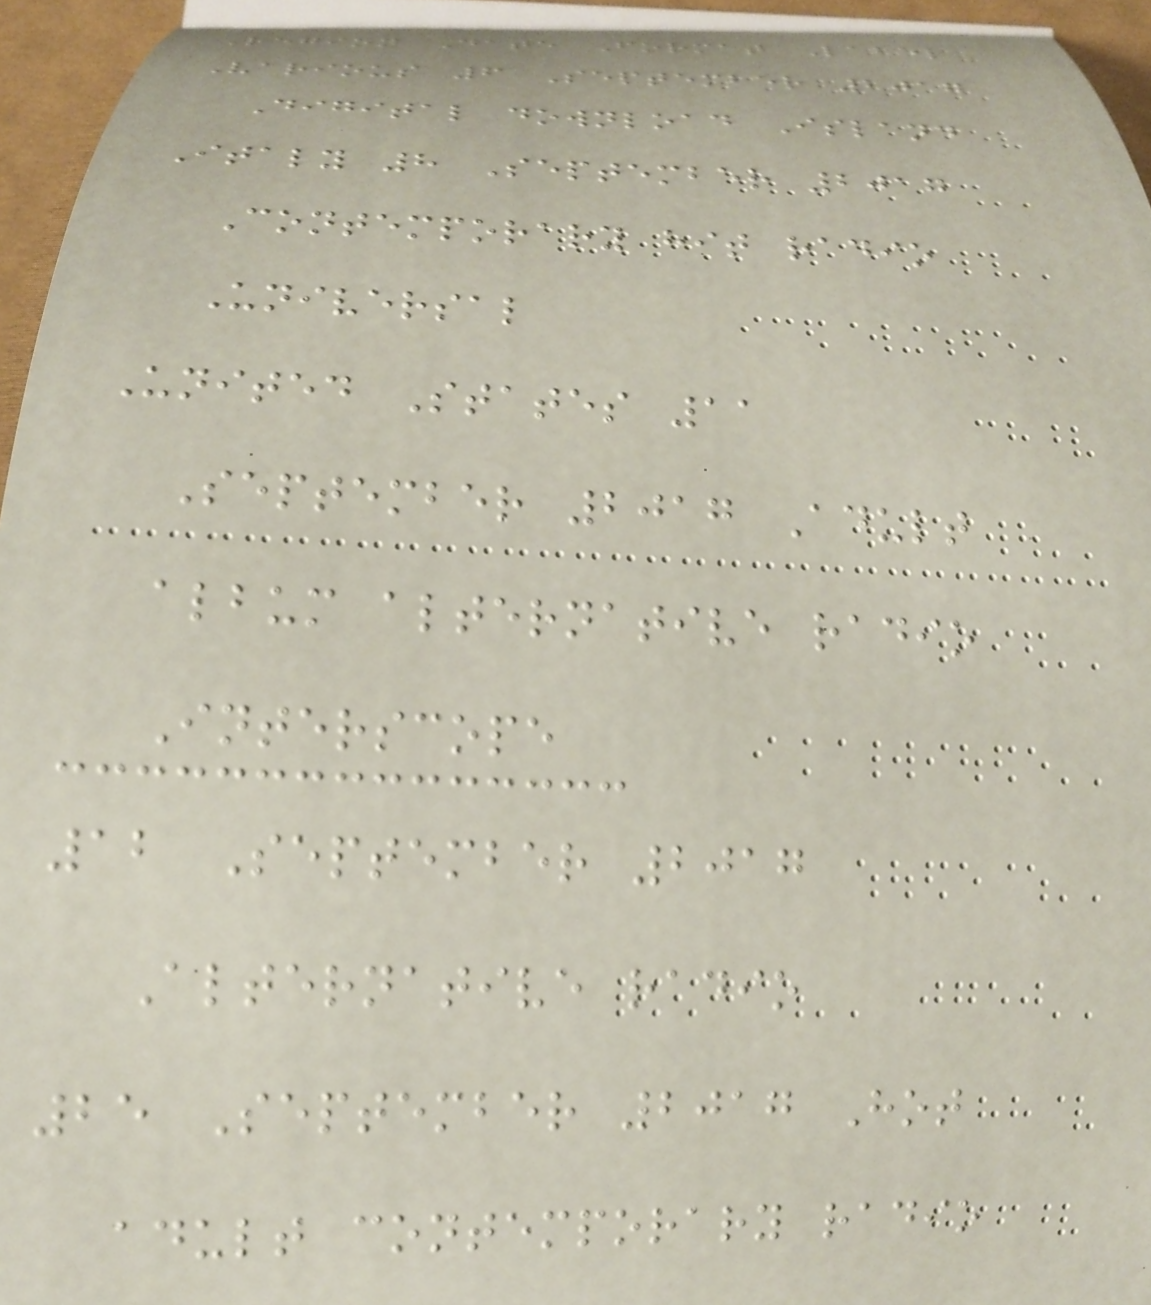Region Date Format Label
Various 6 September 2017
Digital download Island
Italy 8 September 2017
Contemporary hit radio
Universal
United States 11
September 2017 Adult
album alternative radio
Interscope
12 September 2017
Alternative radio
25 September 2017 Hot
adult contemporary radio
